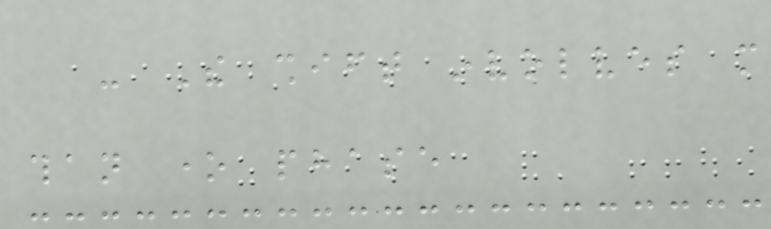- The shift involves more
than one phase
